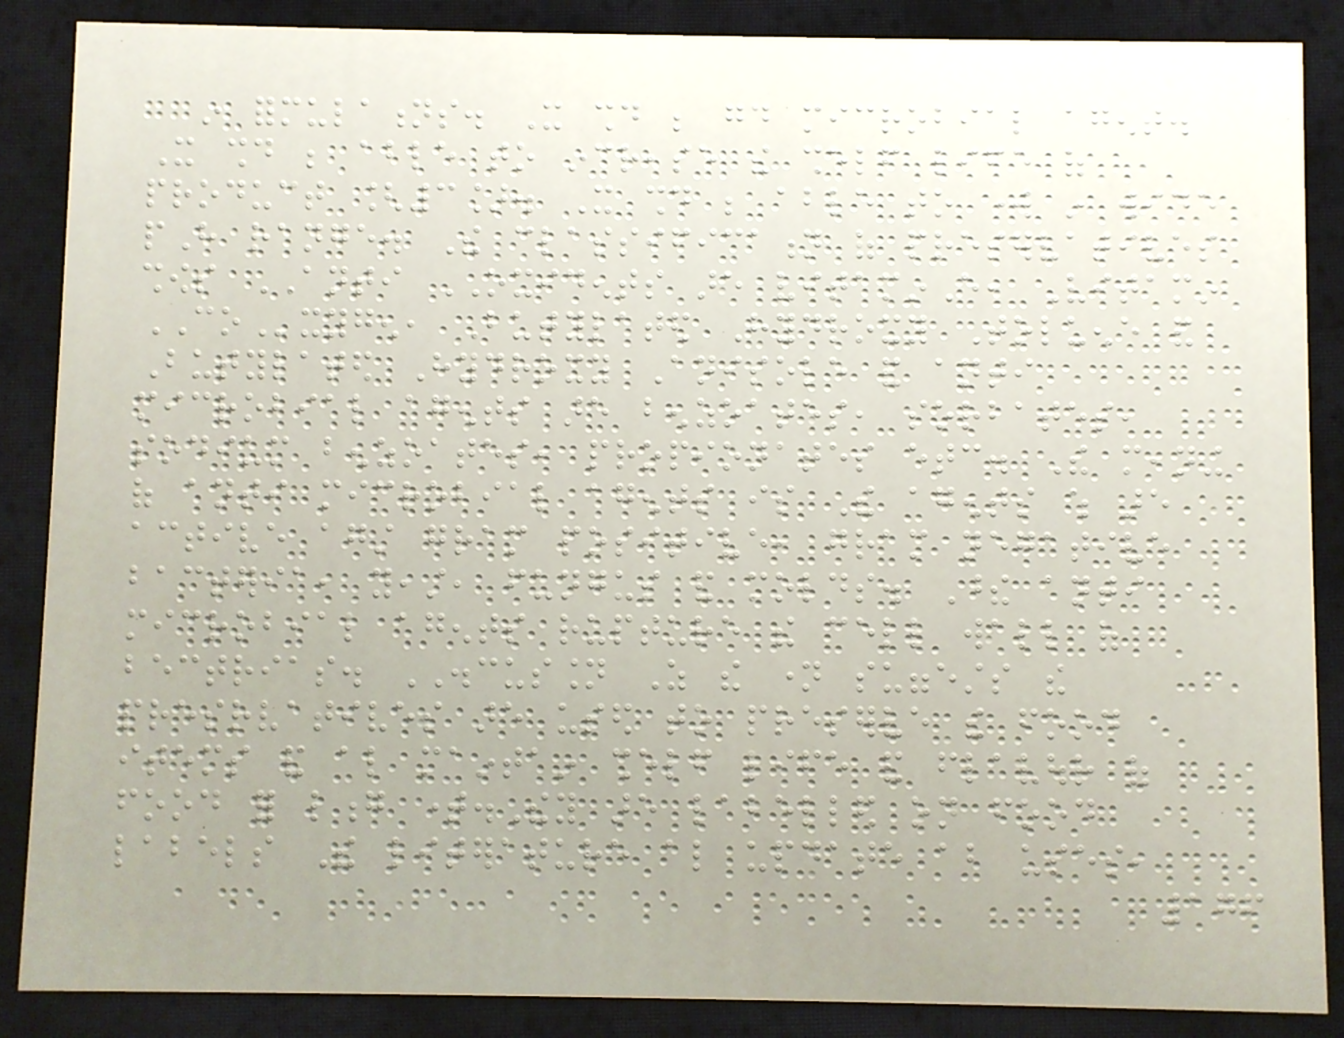in formulations. It should be good microbial agent.
It should be able to increase the shelf life of
product [3]. It should be able to work in wide
pH range. The classification of preservatives
shows ANTI OXIDENTS are vitaminE, Vitamin
COxygen, Butylated Hydroxy Toluene and
Butylated Hydroxy Anisole and anti
microbial agents are benzoates, sorbates,
sodium benzoates, propionates etc. The meaning
of anti microbial agents is The agents which are
active against gram positive, gram negative
bacteria, yeast, fungus and molds. These anti
microbial agents rupture the cell wall of
bectrias. DISCUSSION As the name suggests the
presrvatives are used to preserve the food
items and also maintain shelf life and flavour of
food for long time.They are labelled on food
labels The literature also update about uses,
176
